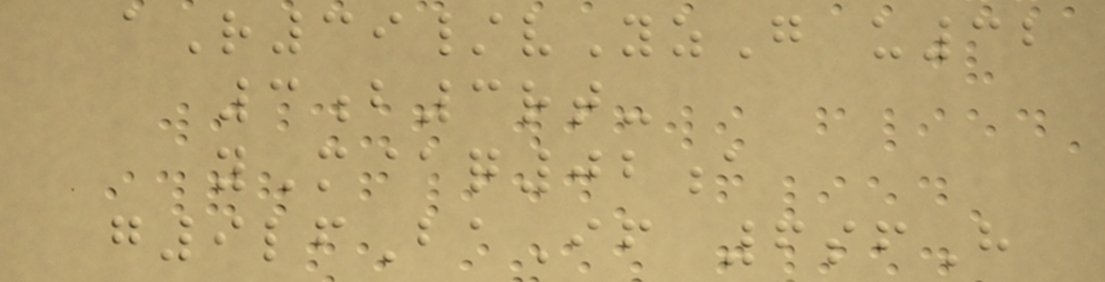aR39/vYzG u32
3b3rt-
yM@q02a
g9lfBaIf 6sfH
